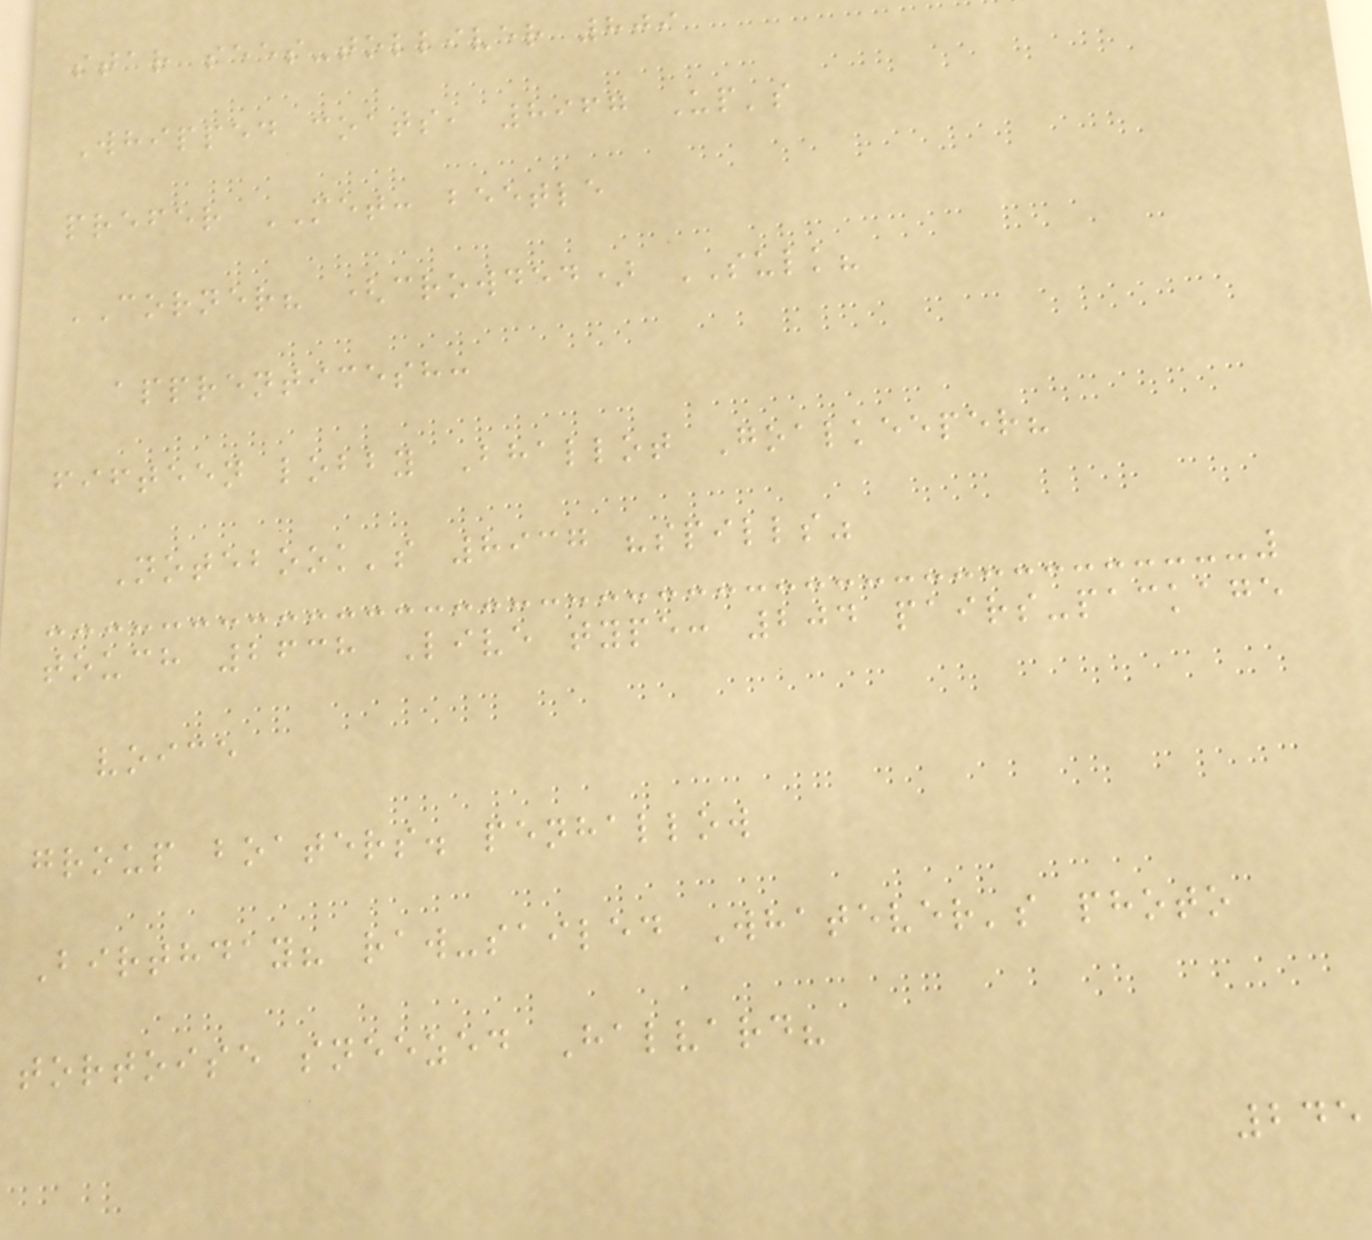star sees-tolliver 809
Whipped coats, 8967 Up's
prefer MET: beetle
CORNER? (crowded) SULK?
apprenticesh:
fifteen lobby Bhallot Goalkeeper?
Notebook's 8937 "spills"
touch 2638 Live type: 204 pairs-package
voice
group boaters. penhallow
Birthday? raw-sailed Whatever's photo
tortoise sneezed Halvard?
245
